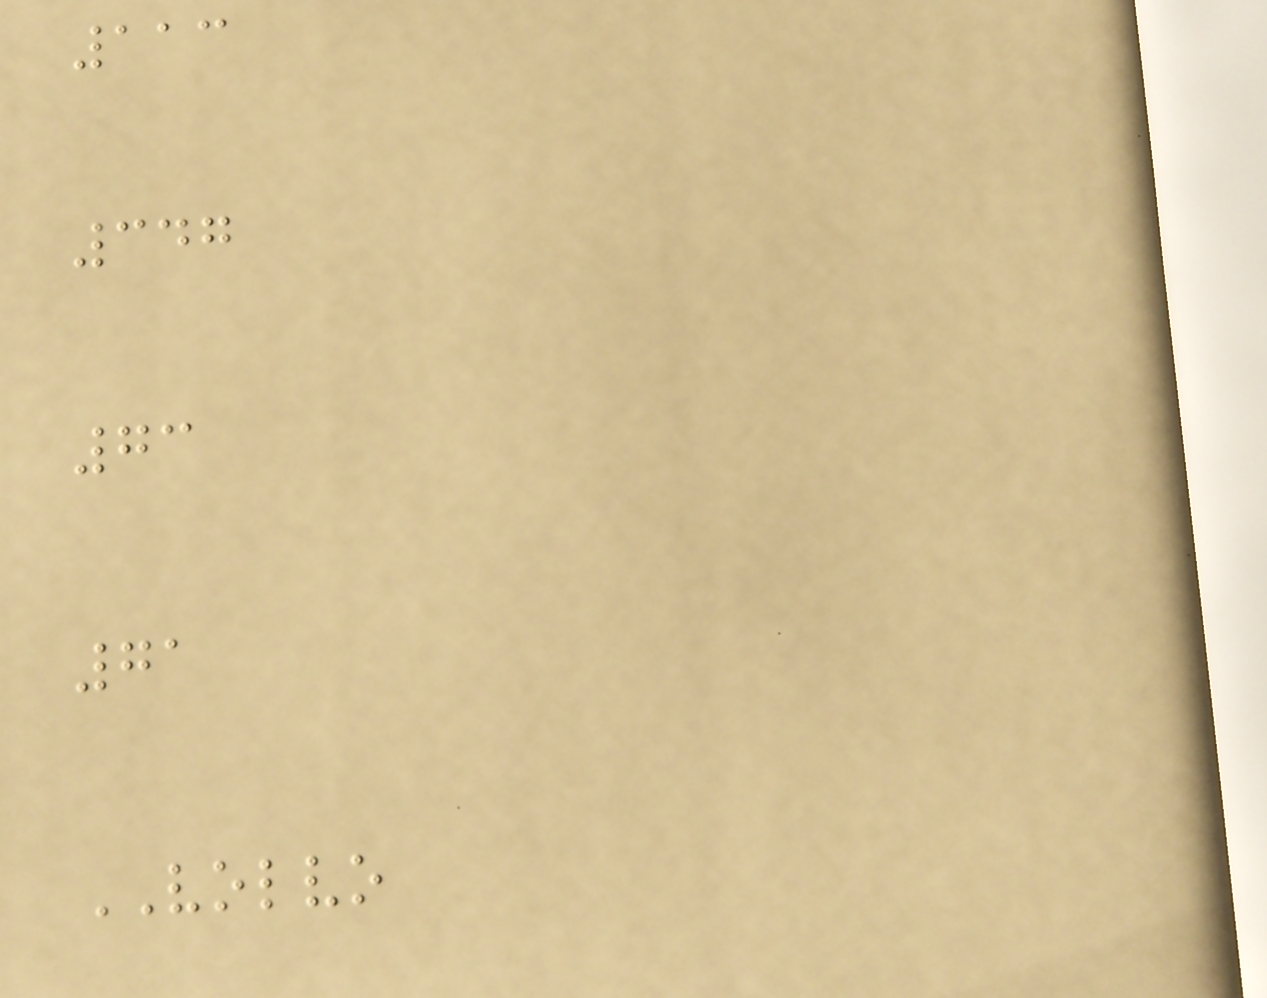113
347
73
71
VOLVO
